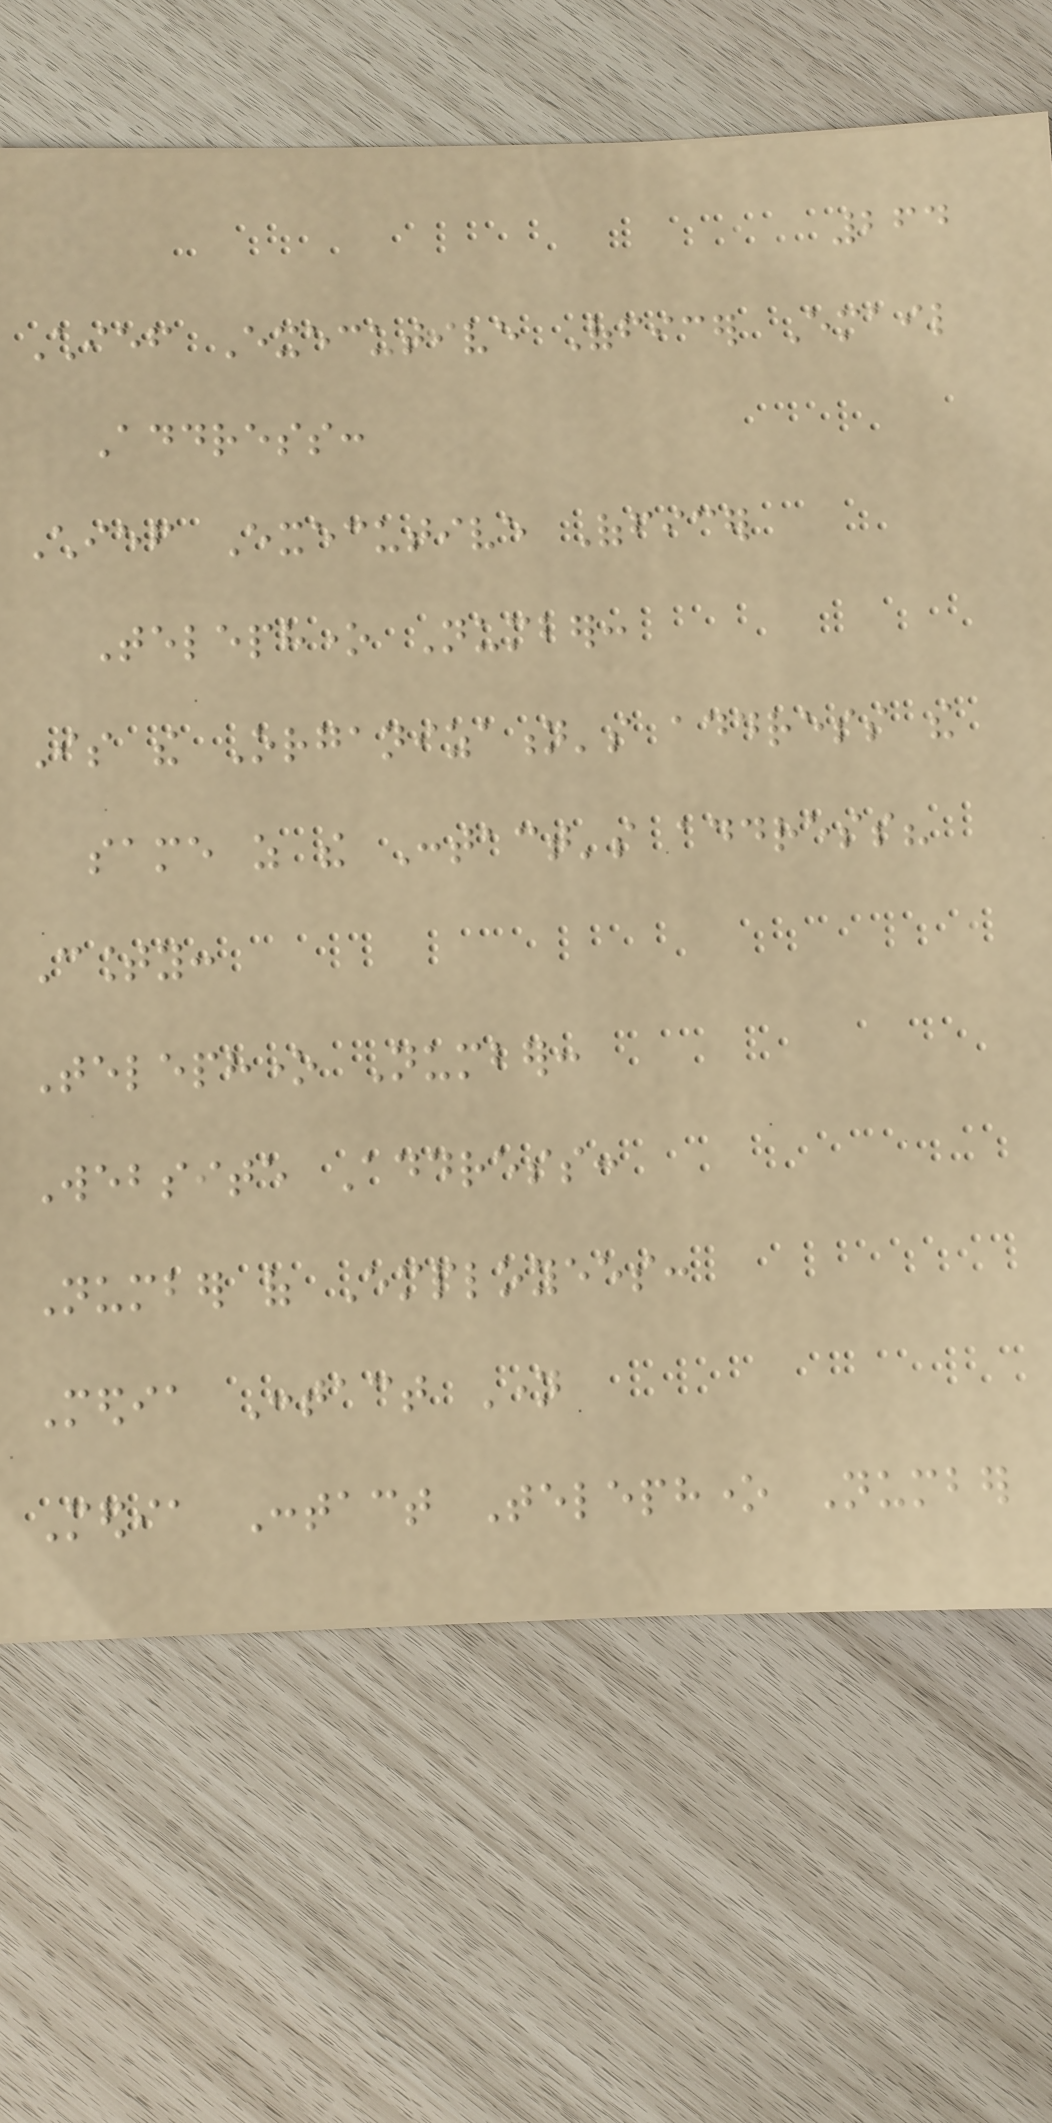264
Chief Executive Officer Email
Address:
Chief Executive Officer
Telephone Number:
Is the Organization's address the
same as the Contact's address?
County:
Telephone Number:
Website Address:
Number of Employees:
Media Contact Name
Media Contact Telephone Number
